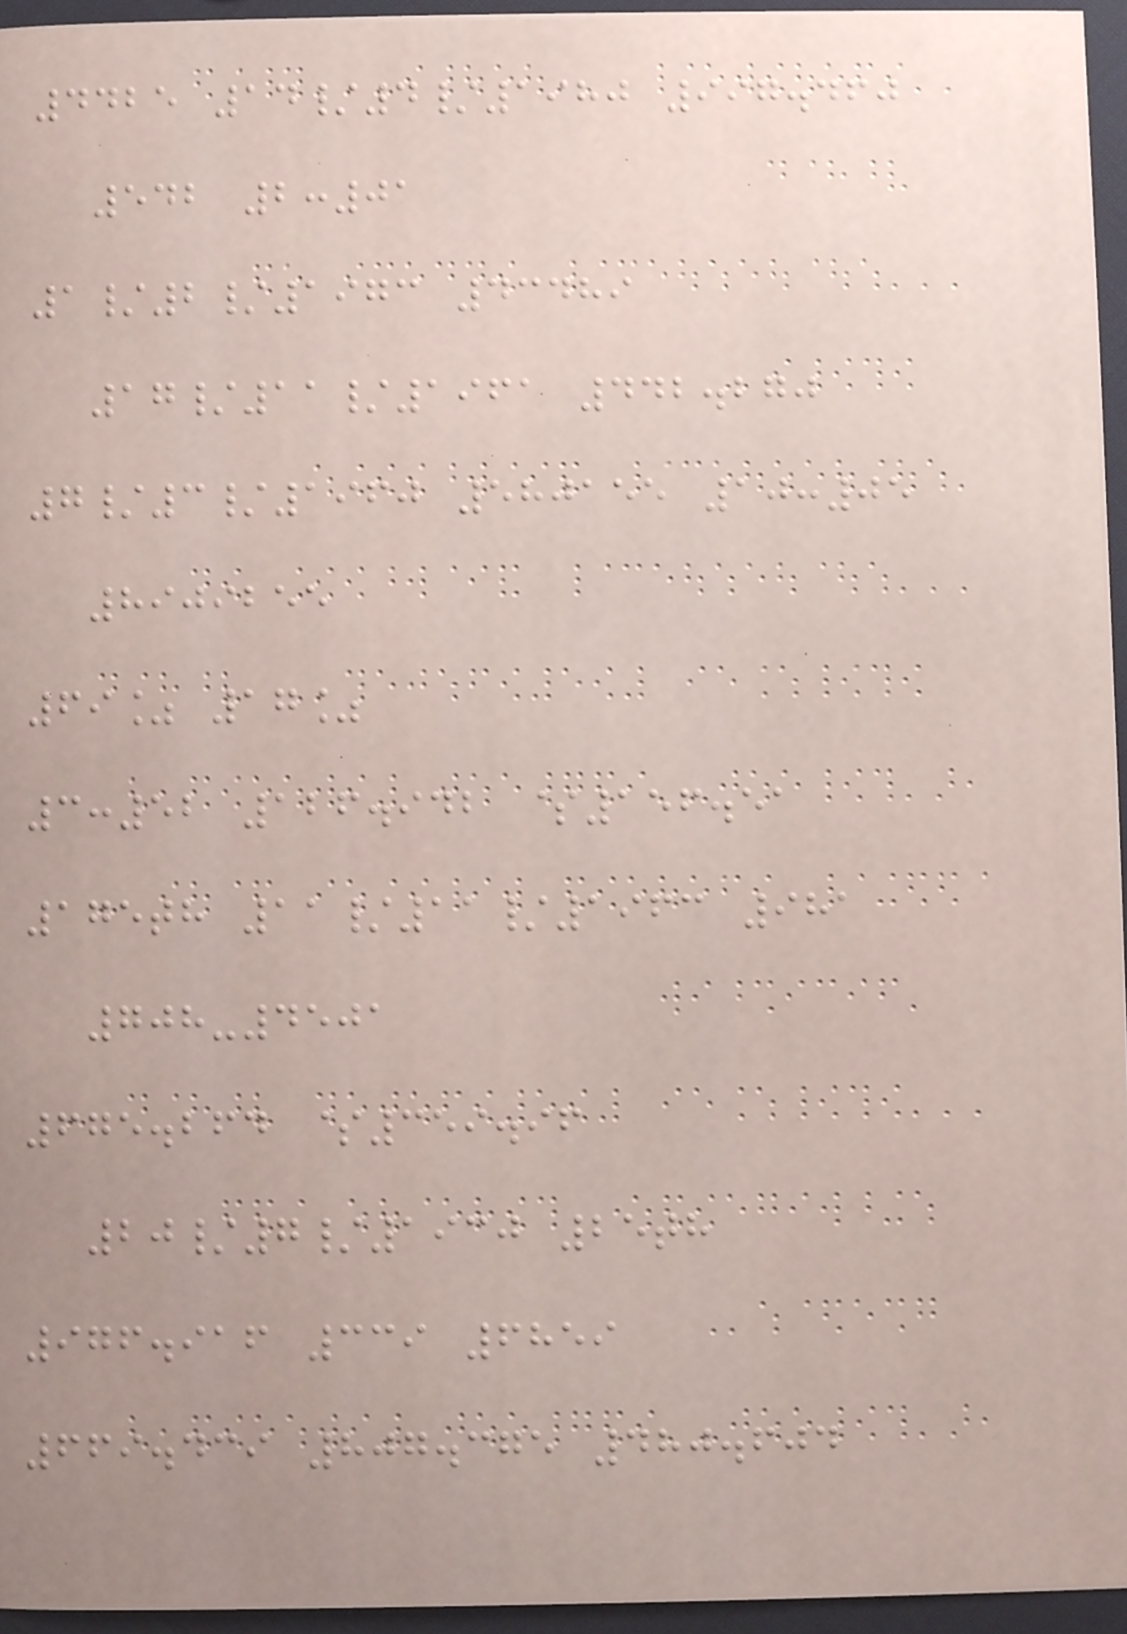4425 14/4/1980 997.460
542 2:01
1/2/1973 43489
17/11/1961 442.270
7/3/1960 580155 10:05
8909255
69% 17%
3:52 126.942 $156.51
175th 11/11/1963 981
708-4501
675.264 $359.96
20/7/1930 25th
976.916 339 6859
669.439 807.375 480.604
